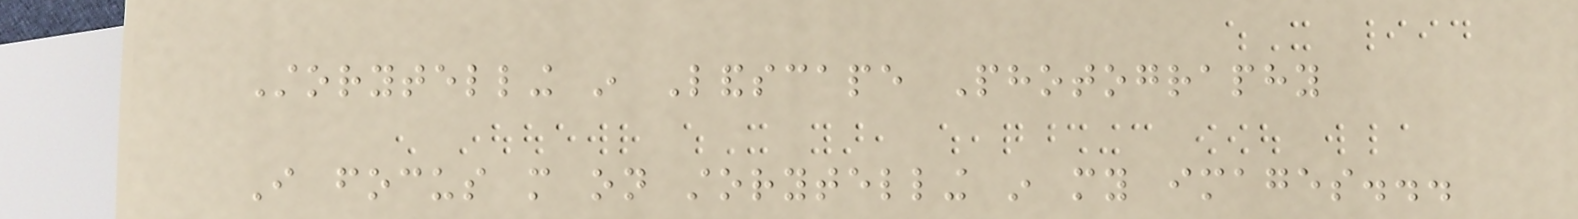Storytelling in Landscape Photography
I focus more on storytelling in my images...
